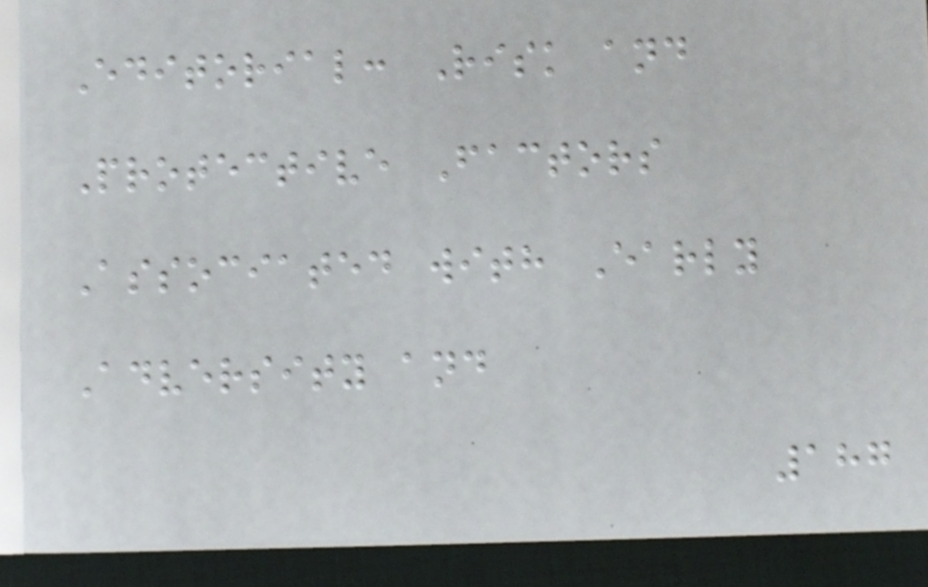Editorial: Risk and
Protective Factors
Associated with Early
Adversity and
187
